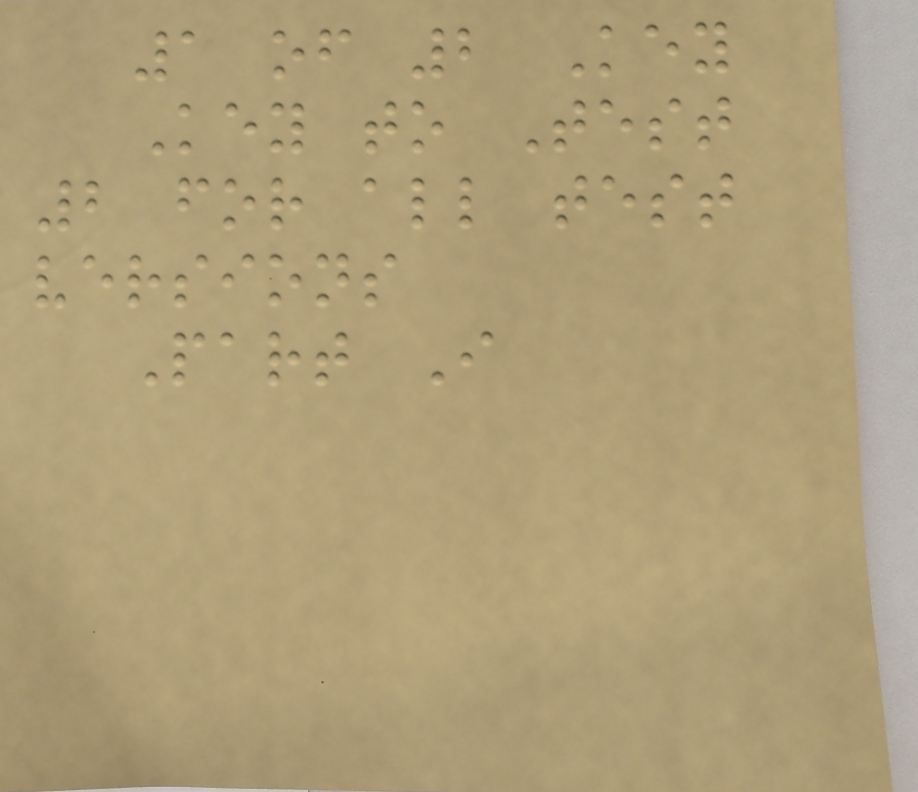1 of 2 Key
Key to Test
2 for all test
versions
Part I
